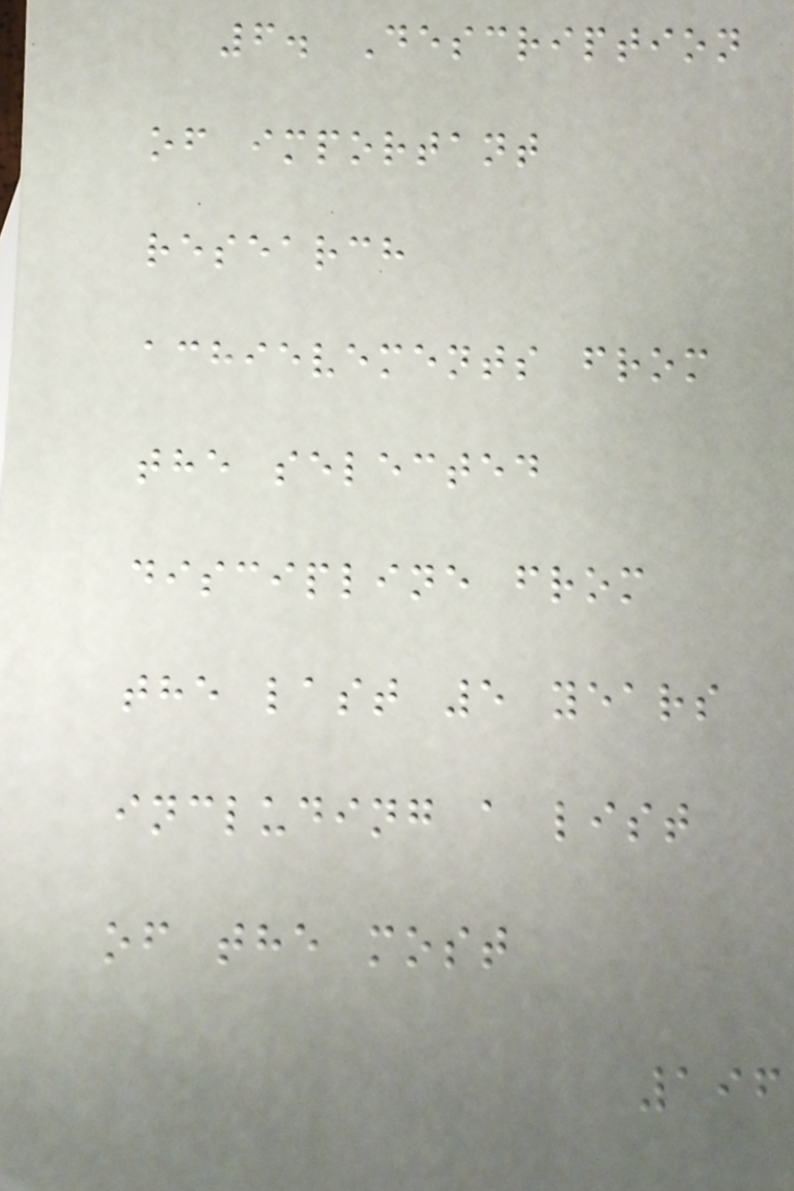6. Description
of important
research
achievements from
the selected
discipline from
the last 5 years
including a list
of the most
196
